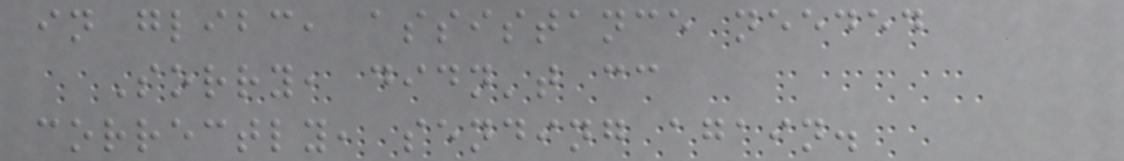in glibc, assistance needed
Sorry, didn't cc
correctly, sending again.
